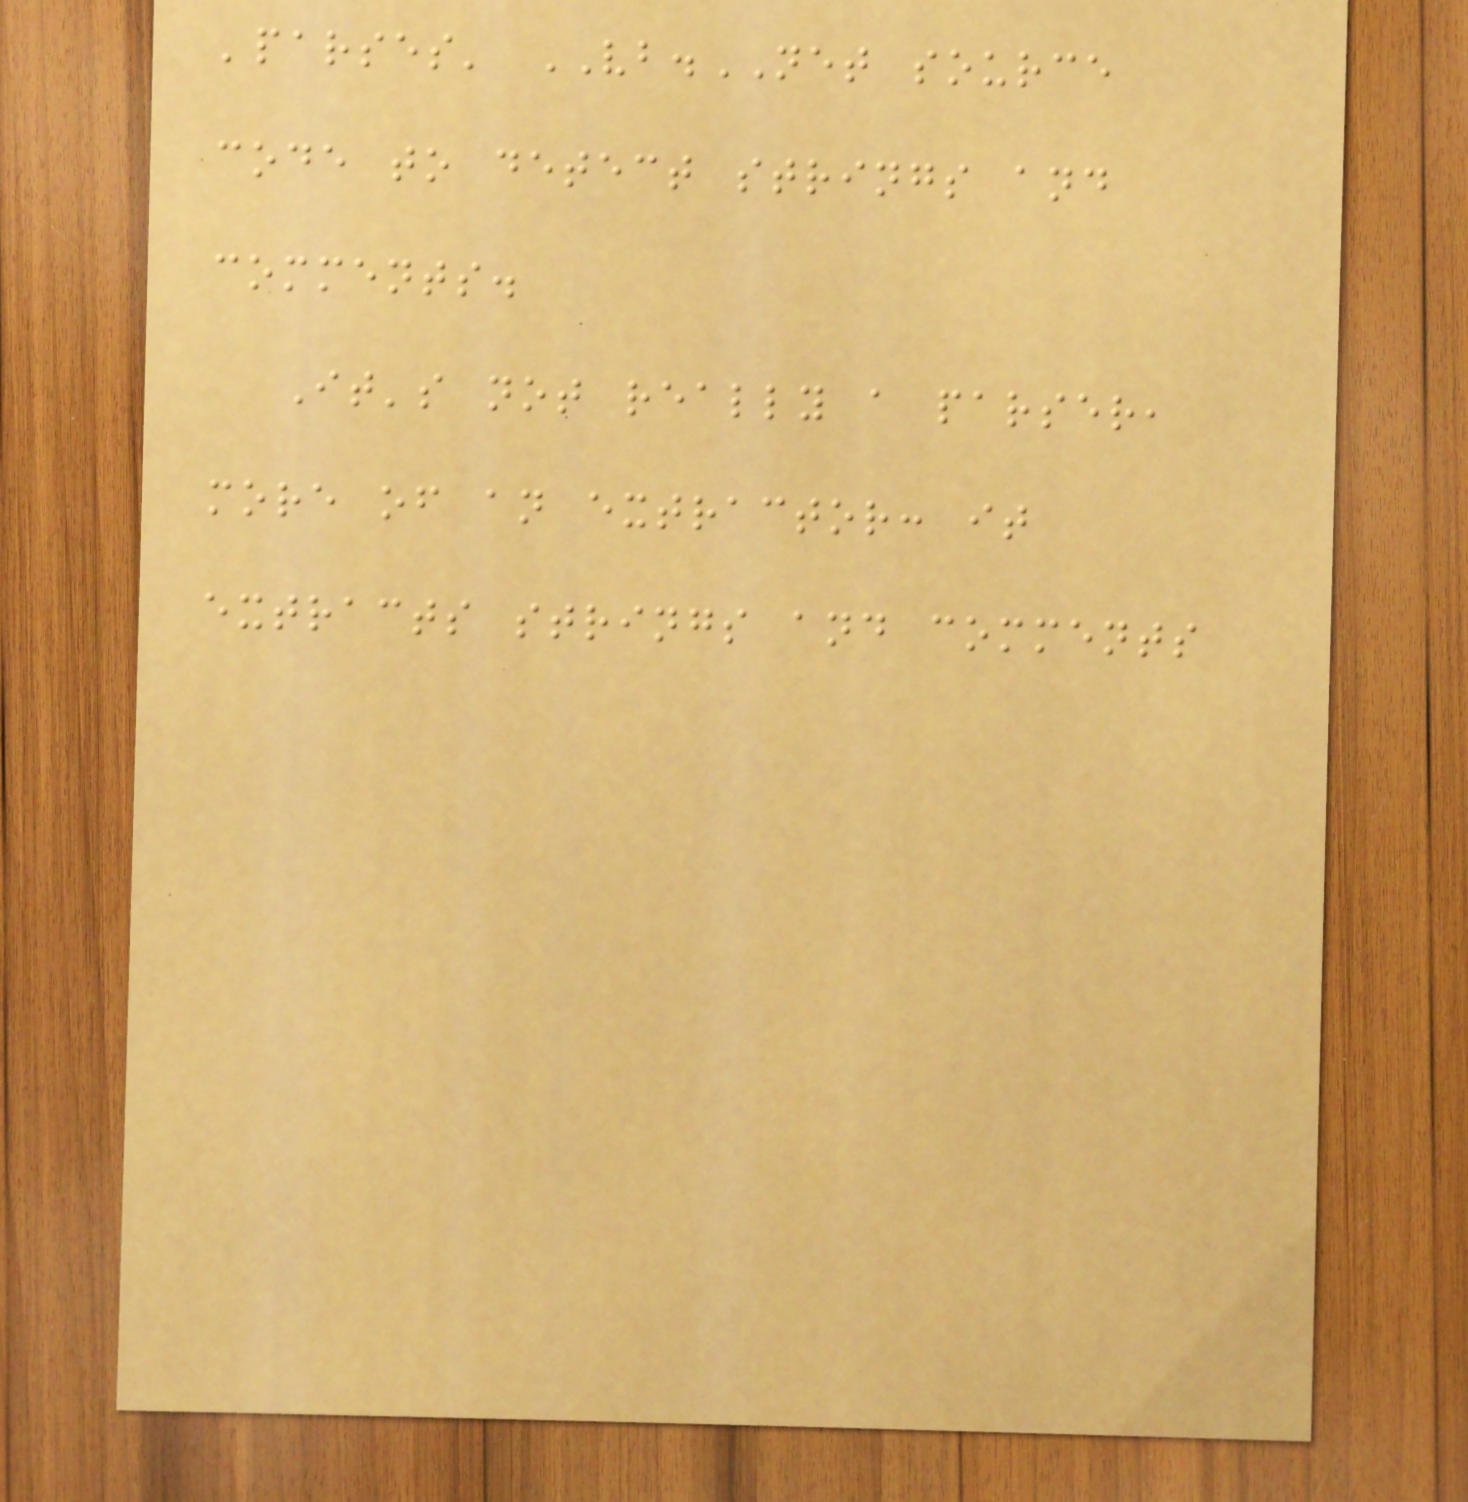'parses' VB.NET source
code to detect strings and
comments.
It's not really a parser,
more of an extractor: it
extracts strings and comments
